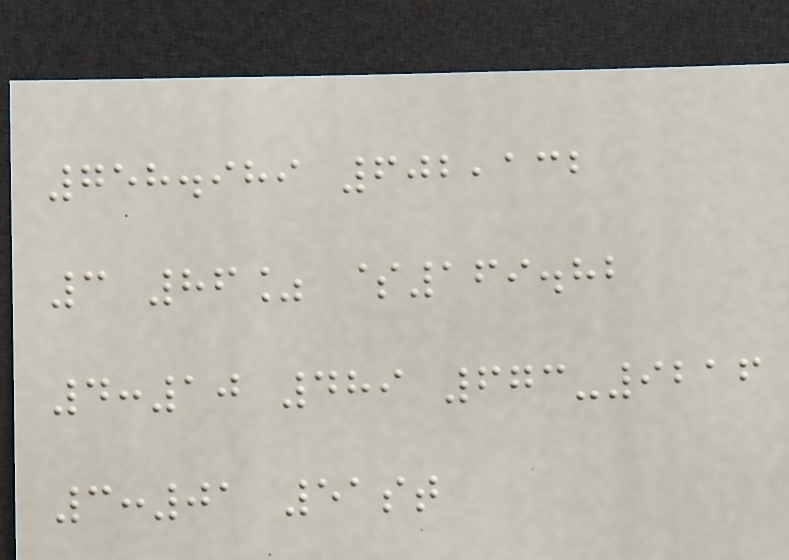758.989 602,132
3 86% $169.82
4:10 489 673-9216
3:01 51st
